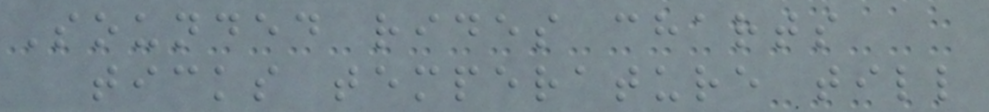Sounded rides charts
ticks temperature till
